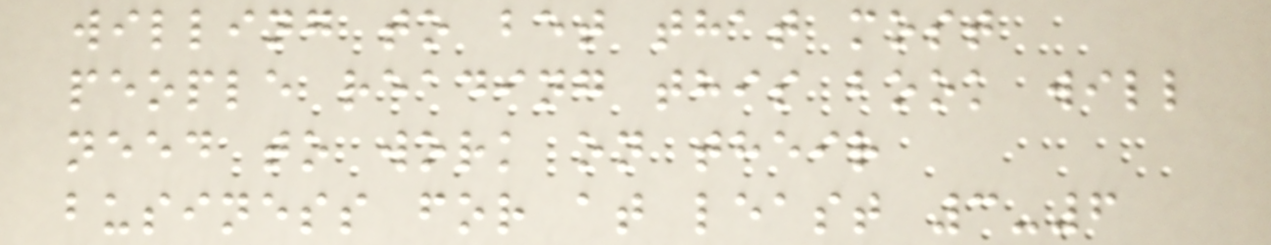willing to bet that most
people reading this book will
need to work on their
business for at least 3-6
